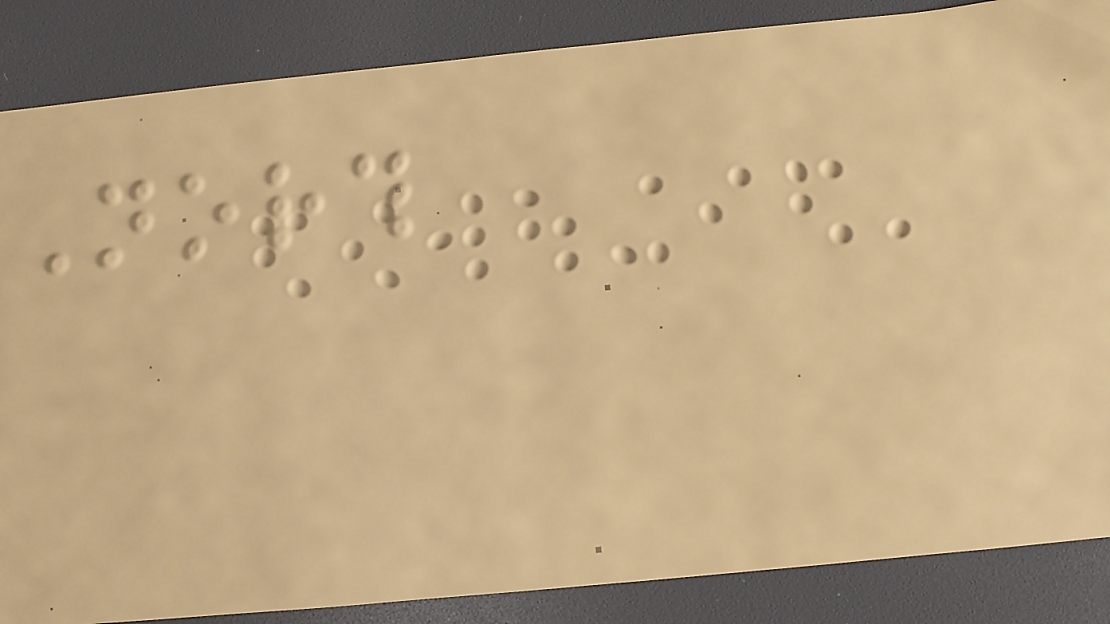North
